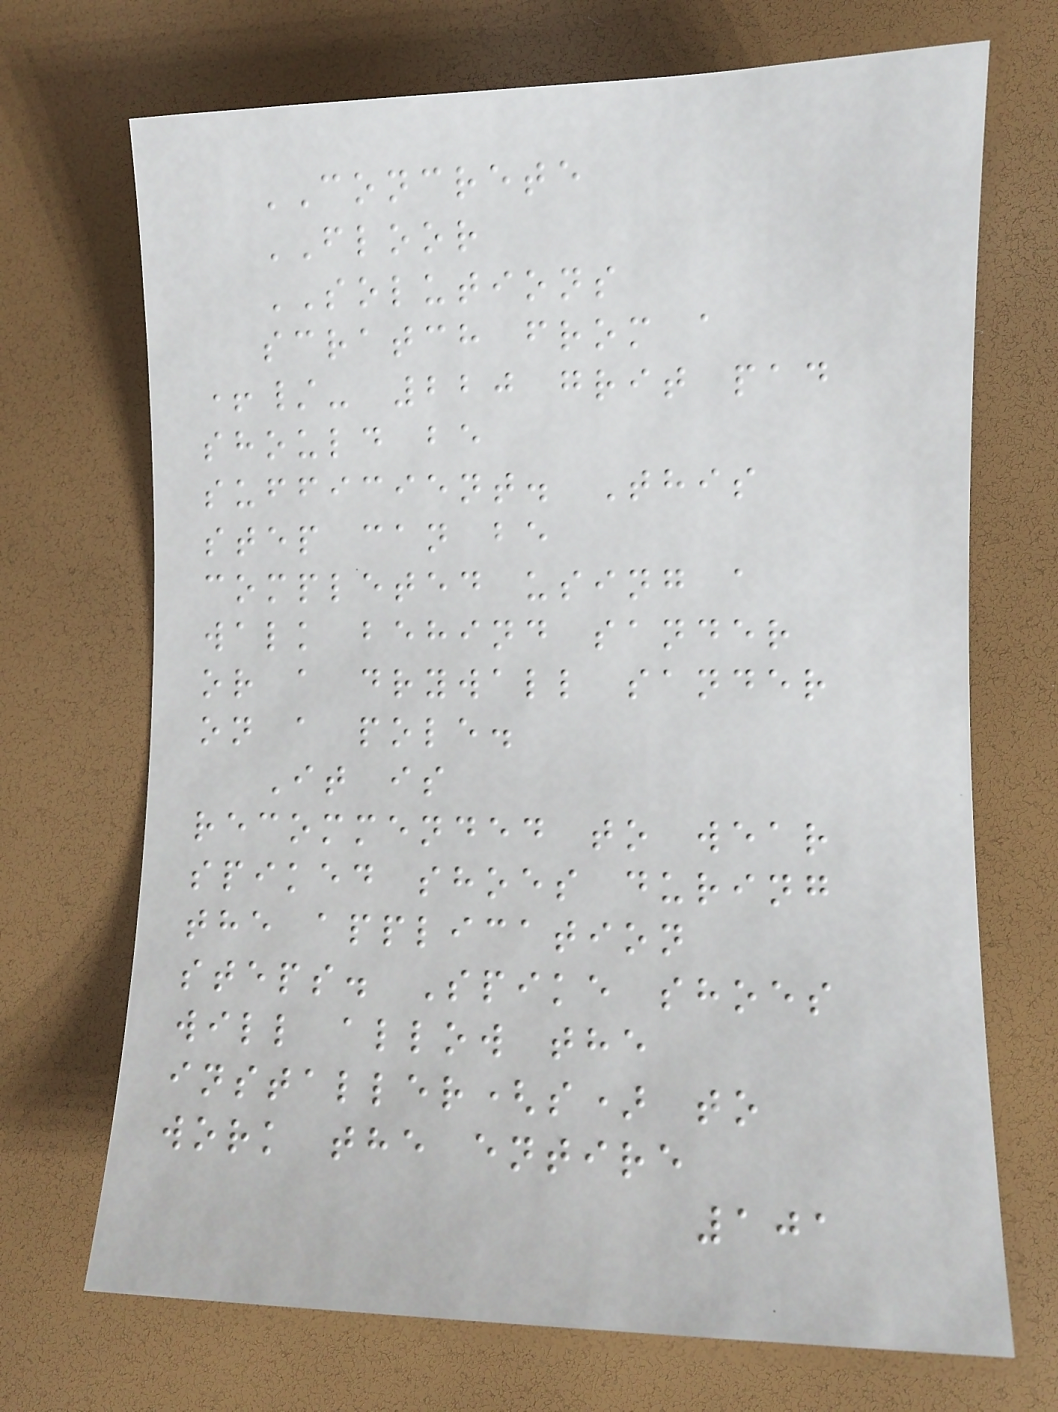CONCRETE
FLOOR
SOLUTIONS
scratch from a
+/- 220 grit pad
should be
sufficient. This
step can be
completed using a
walk behind sander
or a drywall sander
on a pole.
It is
recommended to wear
spiked shoes during
the application
steps. Spike shoes
will allow the
installer(s) to
work the entire
101
